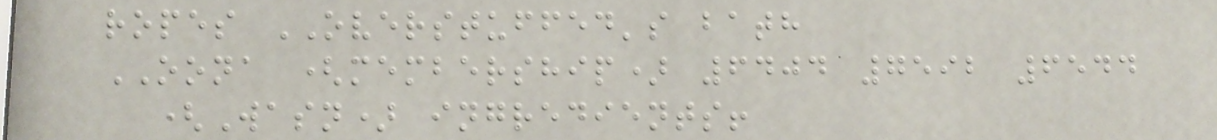ropes OVERSTUFFED's bath
OONA (membership) 6404 7592 6544
(Wasn) ingredients!
